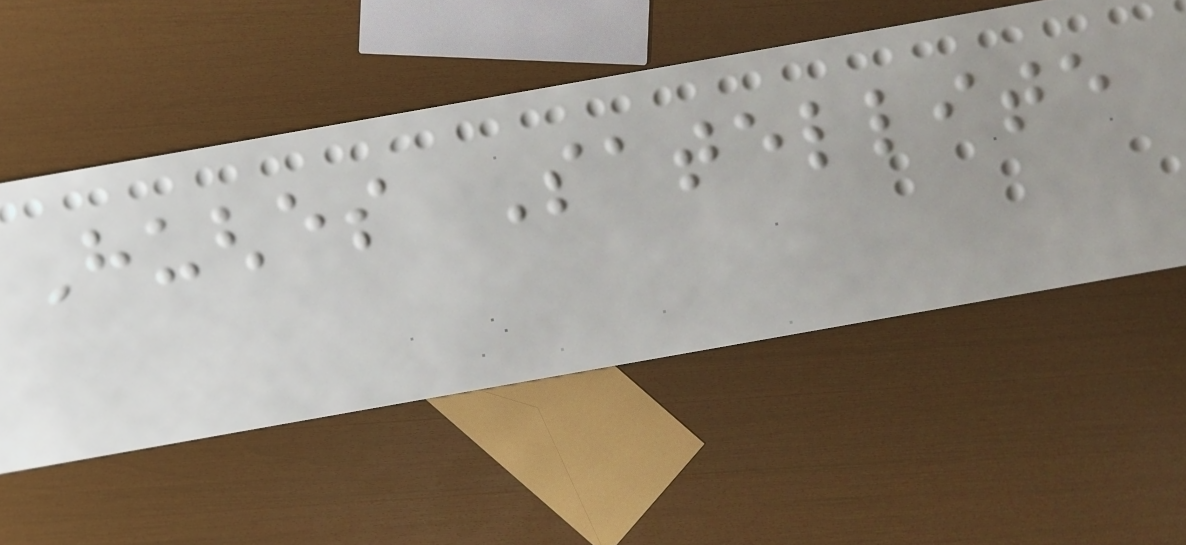Hughes Satellite
